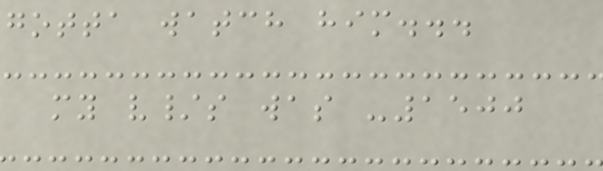gotta watch him...
my v/s was -1500
